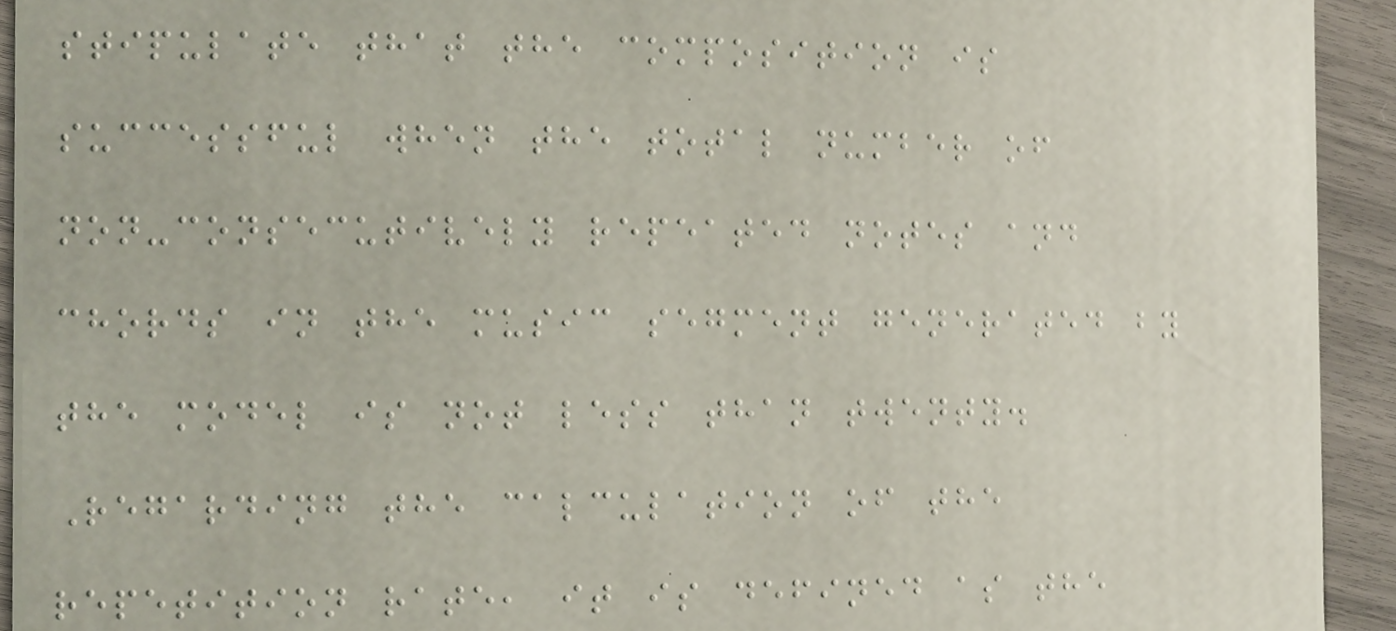stipulate that the composition is
successful when the total number of
non-consecutively repeated notes and
chords in the music segment generated by
the model is not less than twenty.
Regarding the calculation of the
repetition rate, it is defined as the
